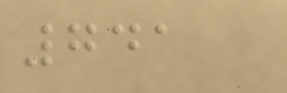741
